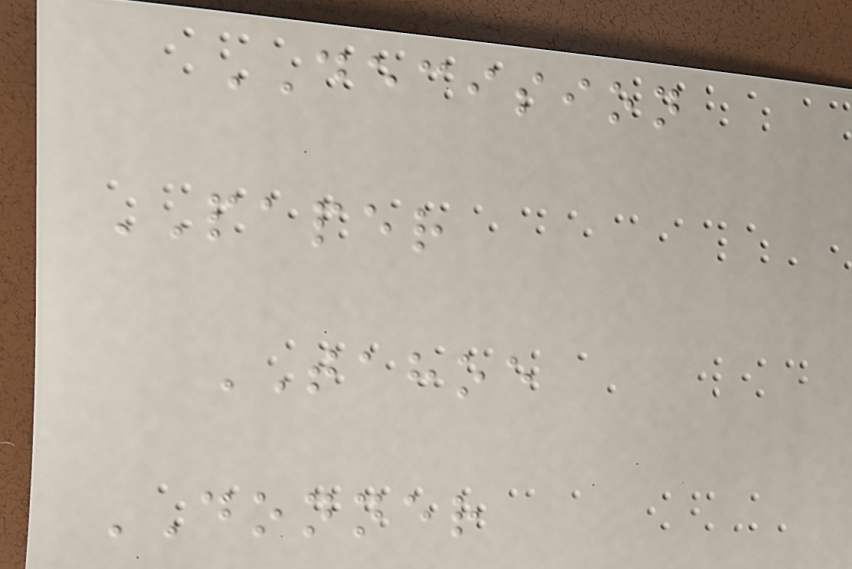DECISION
PAPER
TAHOE
DONNER
